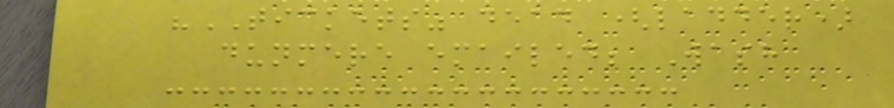"TICKETS" dead (ladder)
dunmere emailed; Wash
